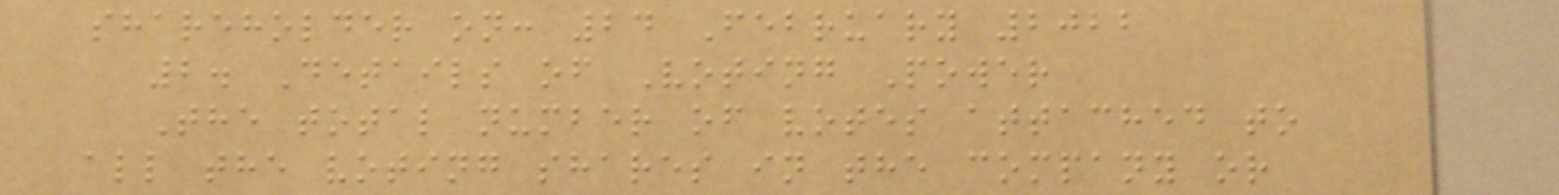shareholder on: 24 February 2022
2. Details of Voting Power
The total number of votes attached to
all the voting shares in the company or
